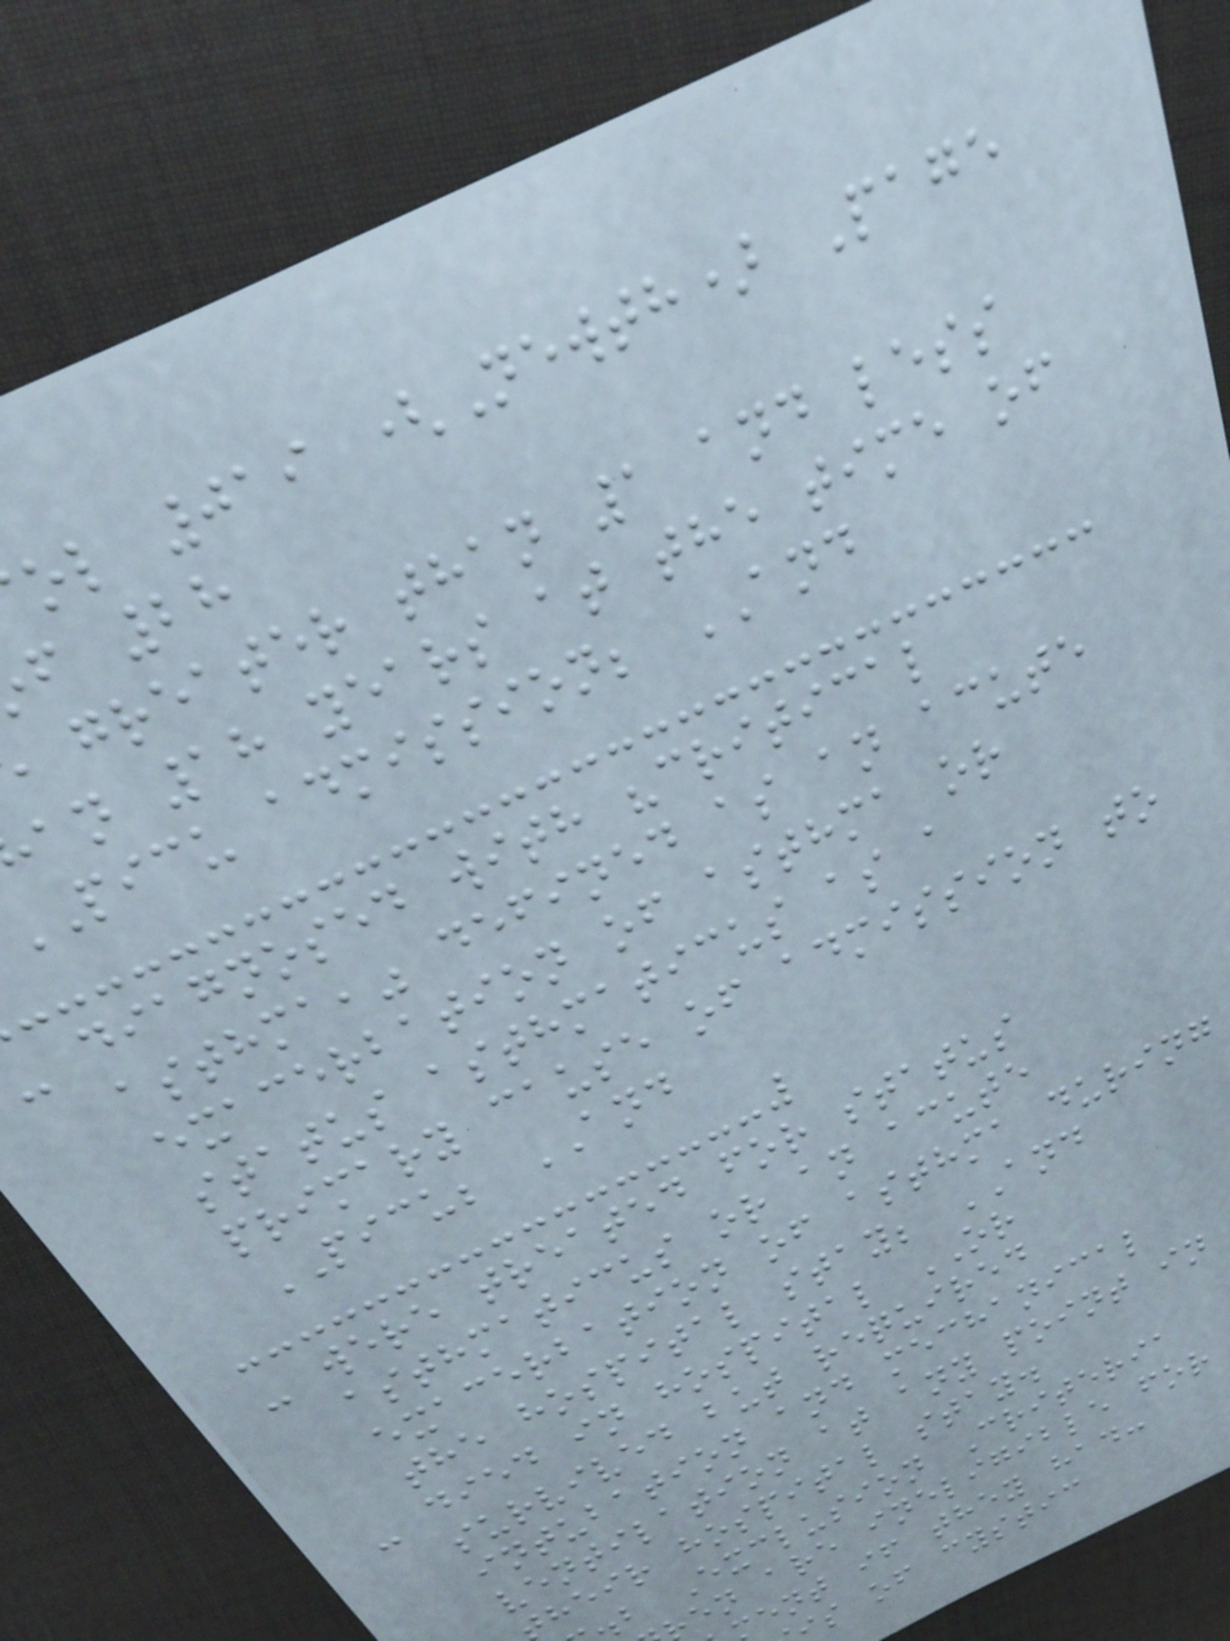ol 019 (Newth) Page
f 28
greater than 1 and less
an 18 years at the time of
picu admission; AND
- diagnosed with "critical
asthma," defined as an acute
exacerbation of asthma or
status asthmaticus as a
primary cause of admission to
PICU; AND
- were treated for status
asthmaticus or an acute
exacerbation of asthma during
the hospital stay; AND
- died in hospital OR
survived but required
intubation and mechanical
ventilation at any point in
heir hospital stay.
b Exclusion Criteria
en are ineligible for
ent if they had:
s of cystic
